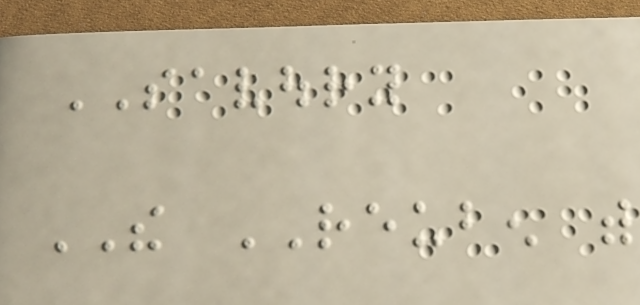SAVOURY
THE REUBEN with
